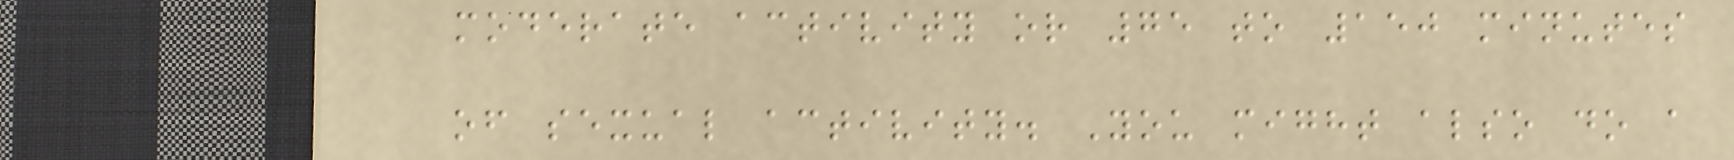moderate activity or 75 to 150 minutes
of sexual activity. You might also do a
